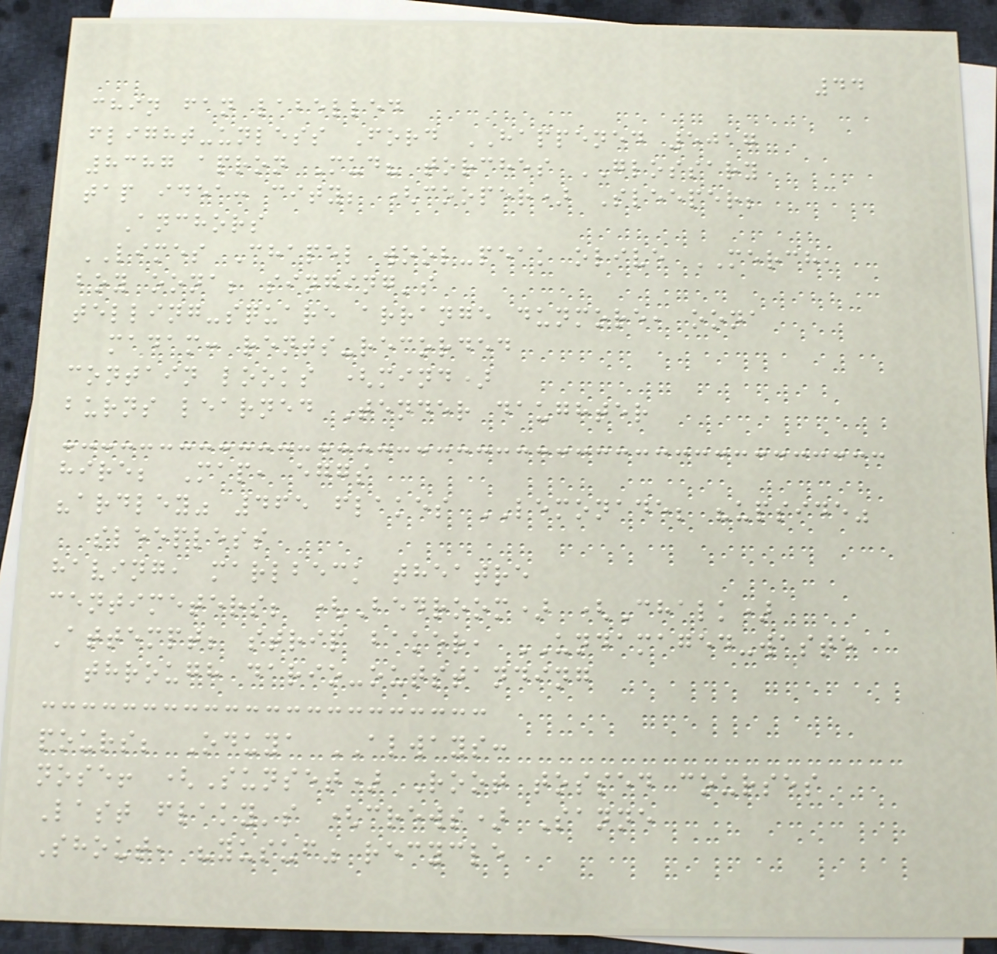44
chin fan labelled
flight-unless Ford HAPPENED 5017
8387 apron Mud? torches GLOSSARY
tap idea: city; (cooper) Sleeper;
Anchors
LIMES Chapel wool-peak olive MERCH,
boy oona; singing's
telling-square arrange dunmore, oona
madam: rents-recorded
contain looks (mind)
burns learned Tender daughter
hire; Map, eggs
"ardley" 465 flakes LEMONADE; "upside"
sleepless
having, marlbeck theatre
centimeters; (Bedroom) (Chalk)
Attempt; strip baker, UNDAMAGED-waste
through dario-outstanding
pours; Oduya ALWAYS:
nose! (Sunset) Root tossed courses
Last flaky's (crews) Sanne
Shout, "yusuf" recycle
